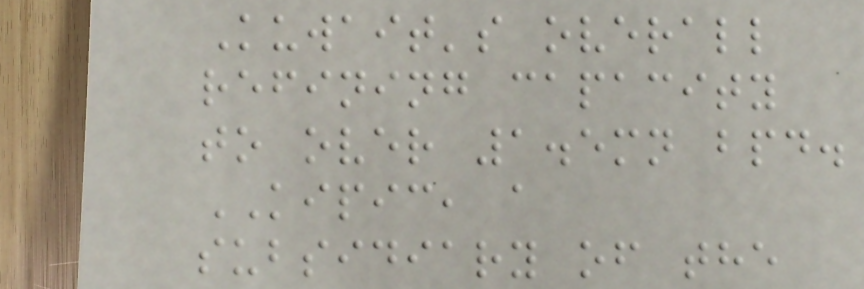Kuwait's overall
refining capacity
to over 1.5mn bpd.
KIPIC, a
subsidiary of the
